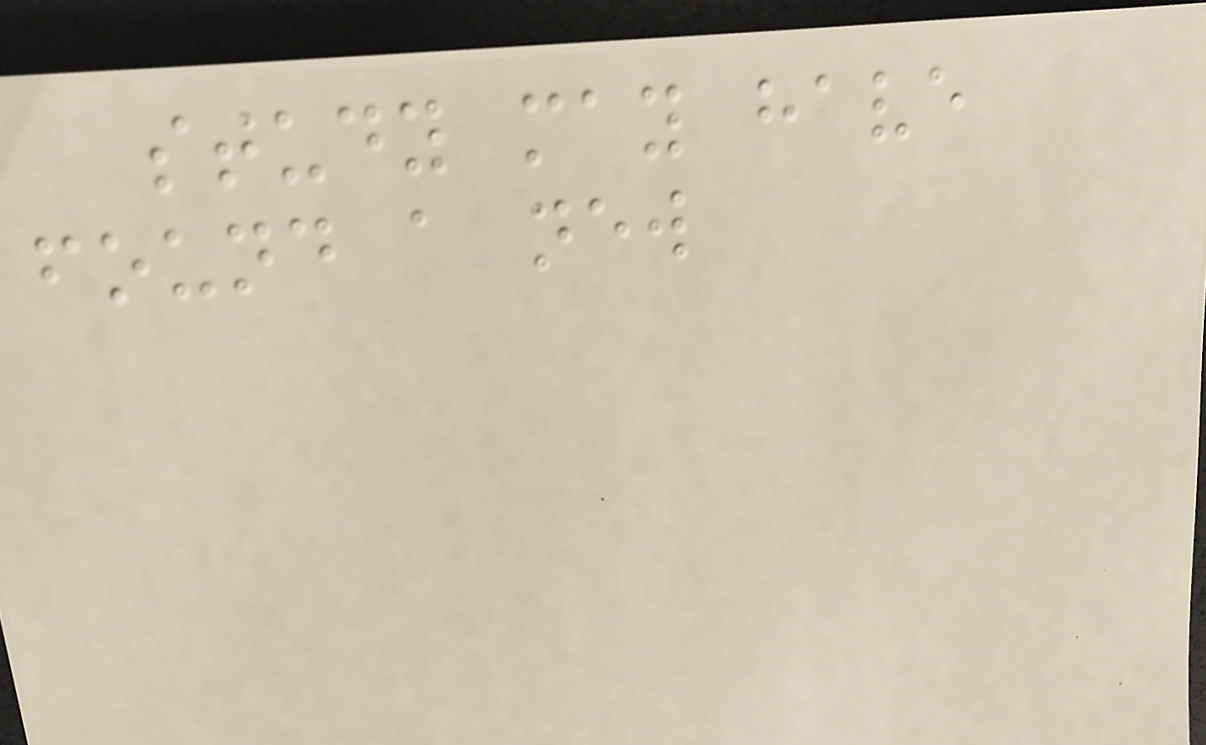study may have
found a new
